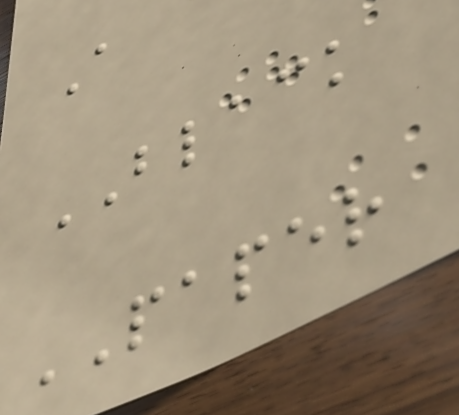A
BLACK
PAPER
